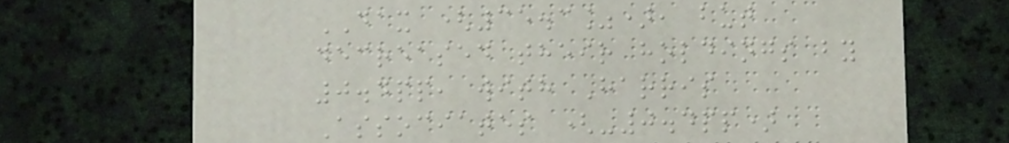DAX (35.3%), but
decreased their holdings by
0.4pp, with Harris
Associates (-0.4pp)
